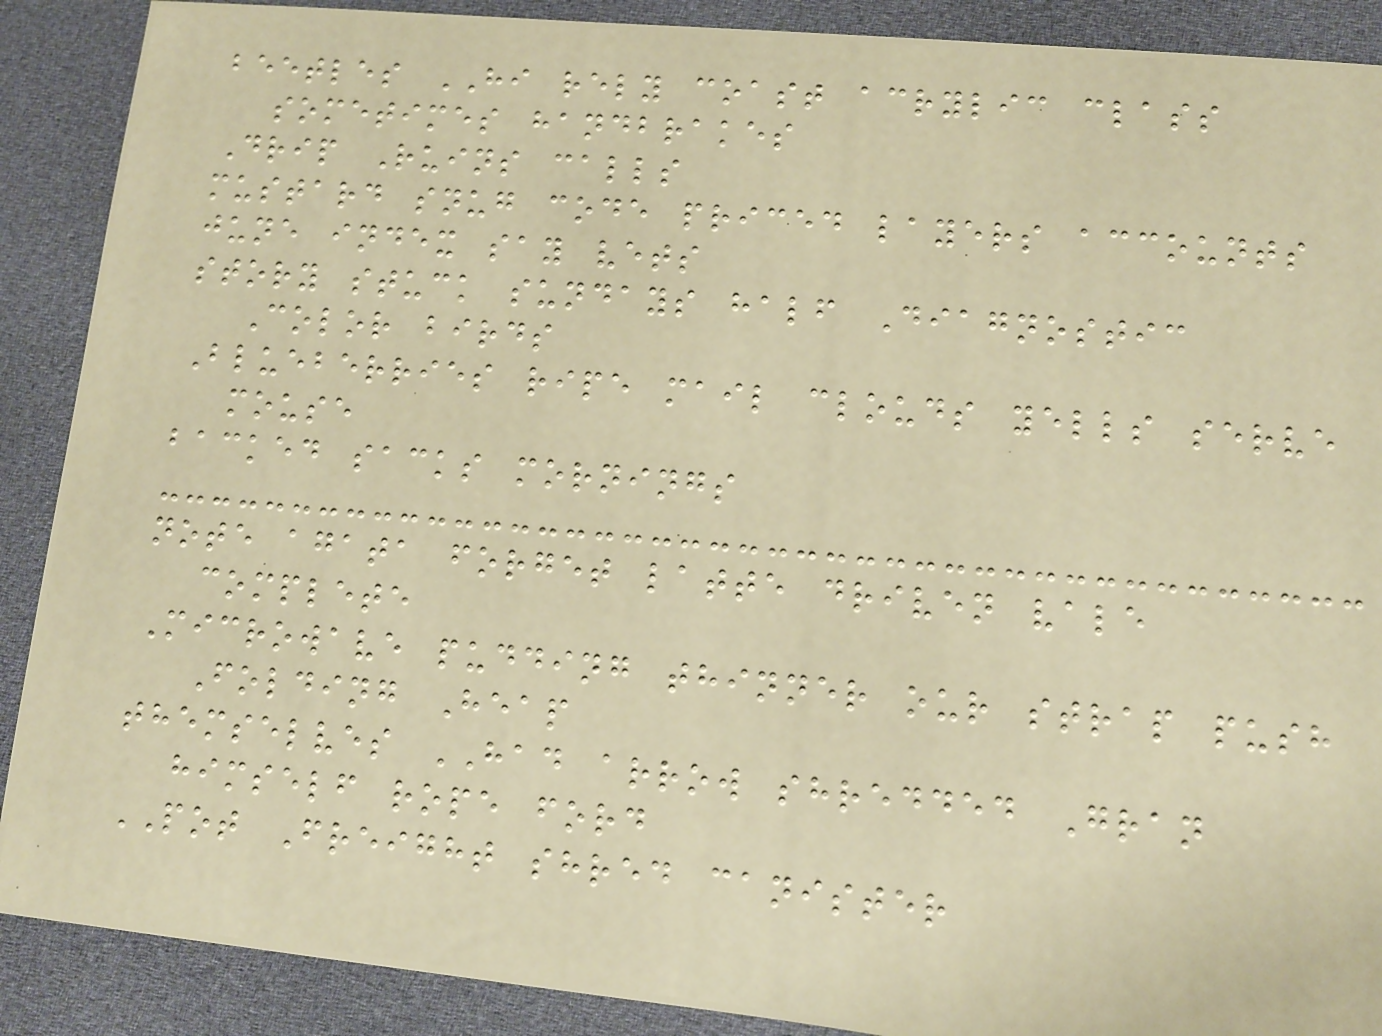beetles HI rely coast acrylic class
sometimes handbrakes
Drip Ruins calls
mustard snug code priced layers accounts
june index say vets
story stuck sundays half Diagnostic
Color birds
Blueberries ripe mail clouds yells serve
mouse
backed sacks mornings
note agata forget latte driven vale
complete
Microwave pudding thinner our strap push
Folding Heap
themselves HAD arrow shredded Gran
himself rope ford
POT Freight shred canister
